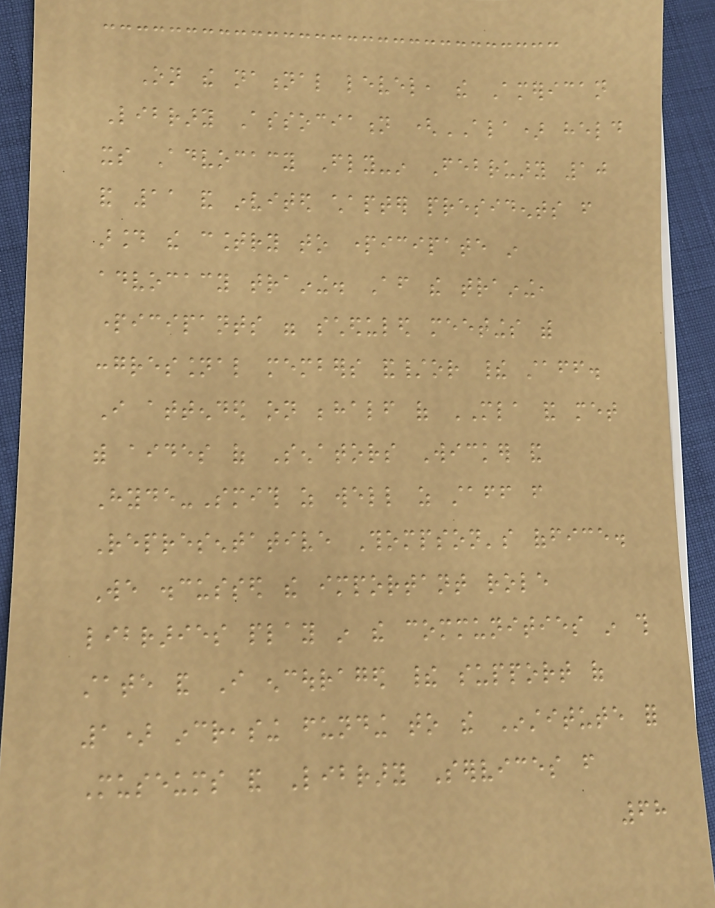On the national level, the American
Library Association (ALA) held
its Advocacy Fly-in February 10
and 11 and invited chapter presidents from
around the country to participate in
advocacy training. After the training,
participants were scheduled meetings with
congressional members and/or their staff.
I attended on behalf of MLA and met
with aides of Senators Wicker and
Hyde-Smith as well as staff from
Representative Thompson's office.
We discussed the important role
libraries play in the communities in this
state and I encouraged their support of
1) increasing funding to the Institute for
Museums and Library Services from
68
